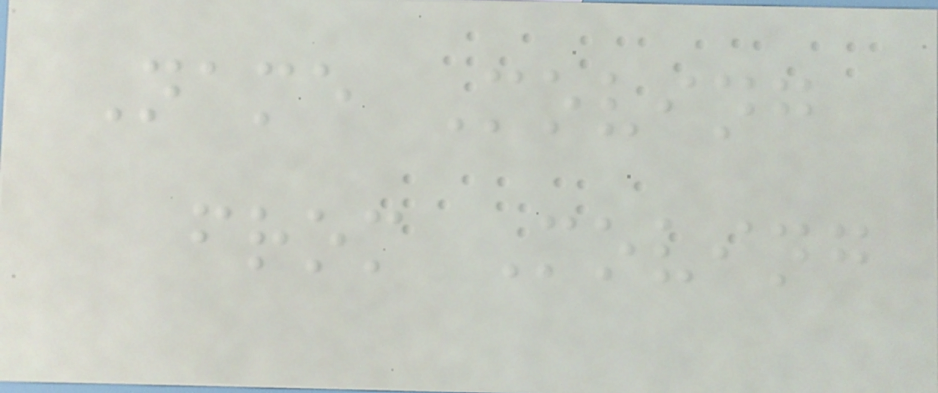Name Moving
from Moving
